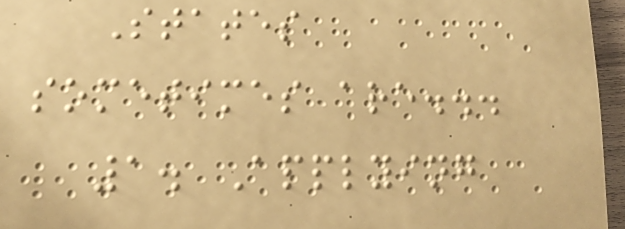States
sometimes are...
1. Applying
